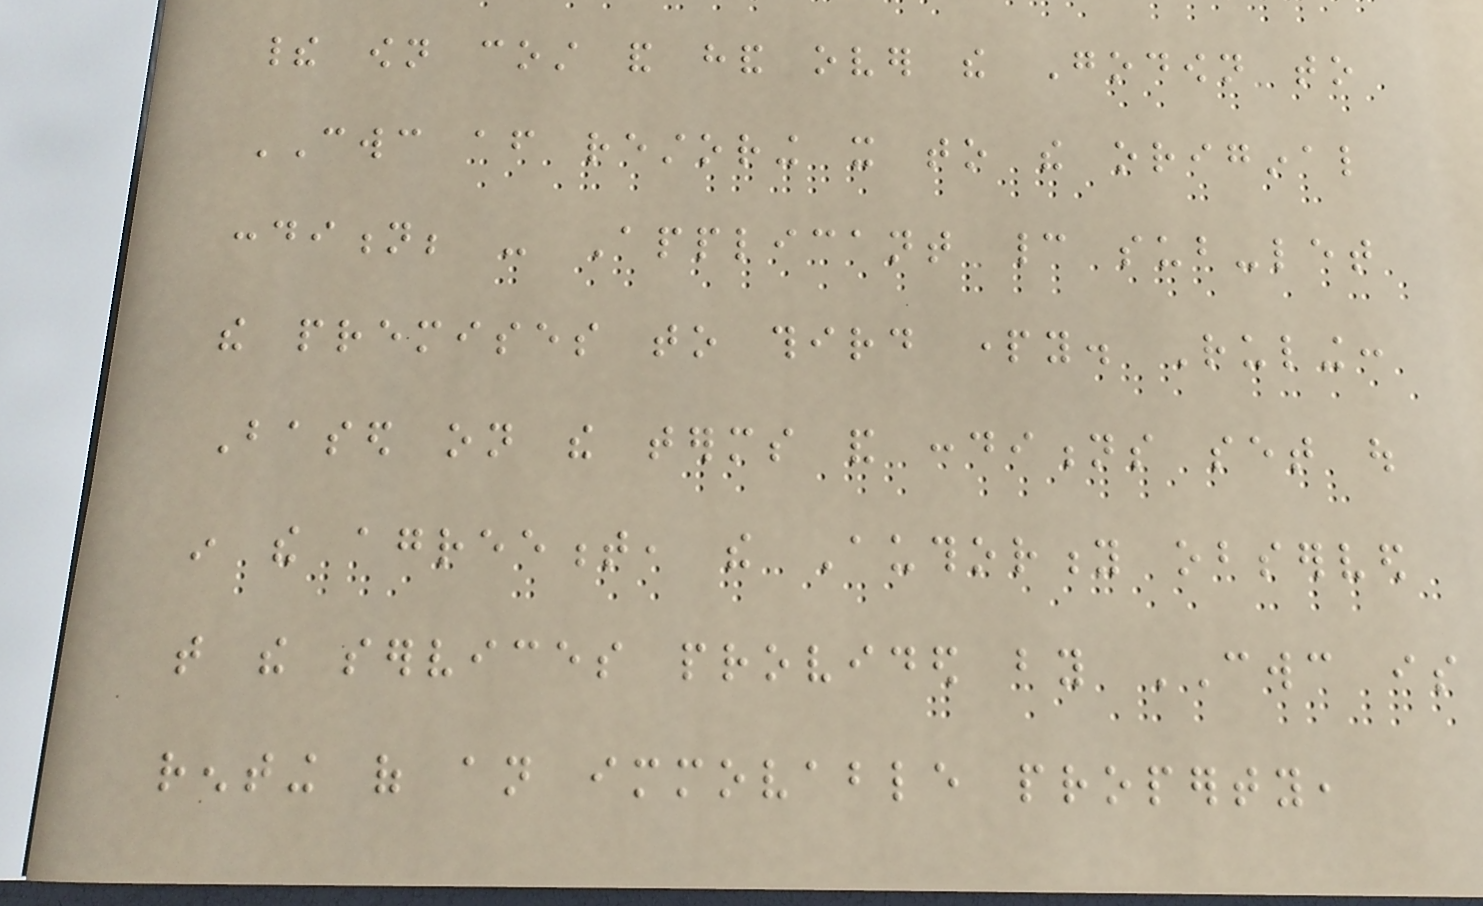their own cost and hand over the Godown to
CWC after restoring it to the original
condition; - Applicant cannot sub-let
the premises to third party. Ruling:
Based on the terms and conditions set out
in the agreement, the Authority observed
that the services provided by CWC is
renting of an immovable property,
